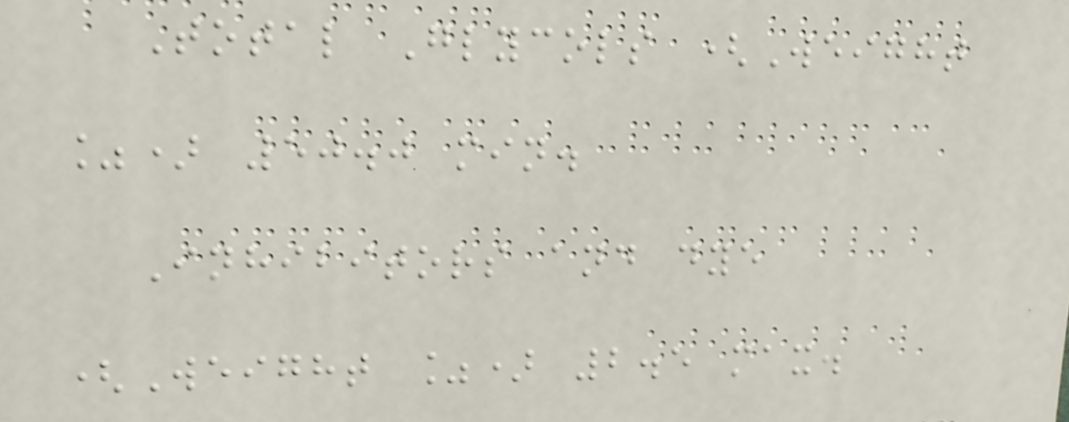Total Glycols (Weight
%) 50.0 min.
Inhibitors and dye
(Weight %) 2.5 max.
